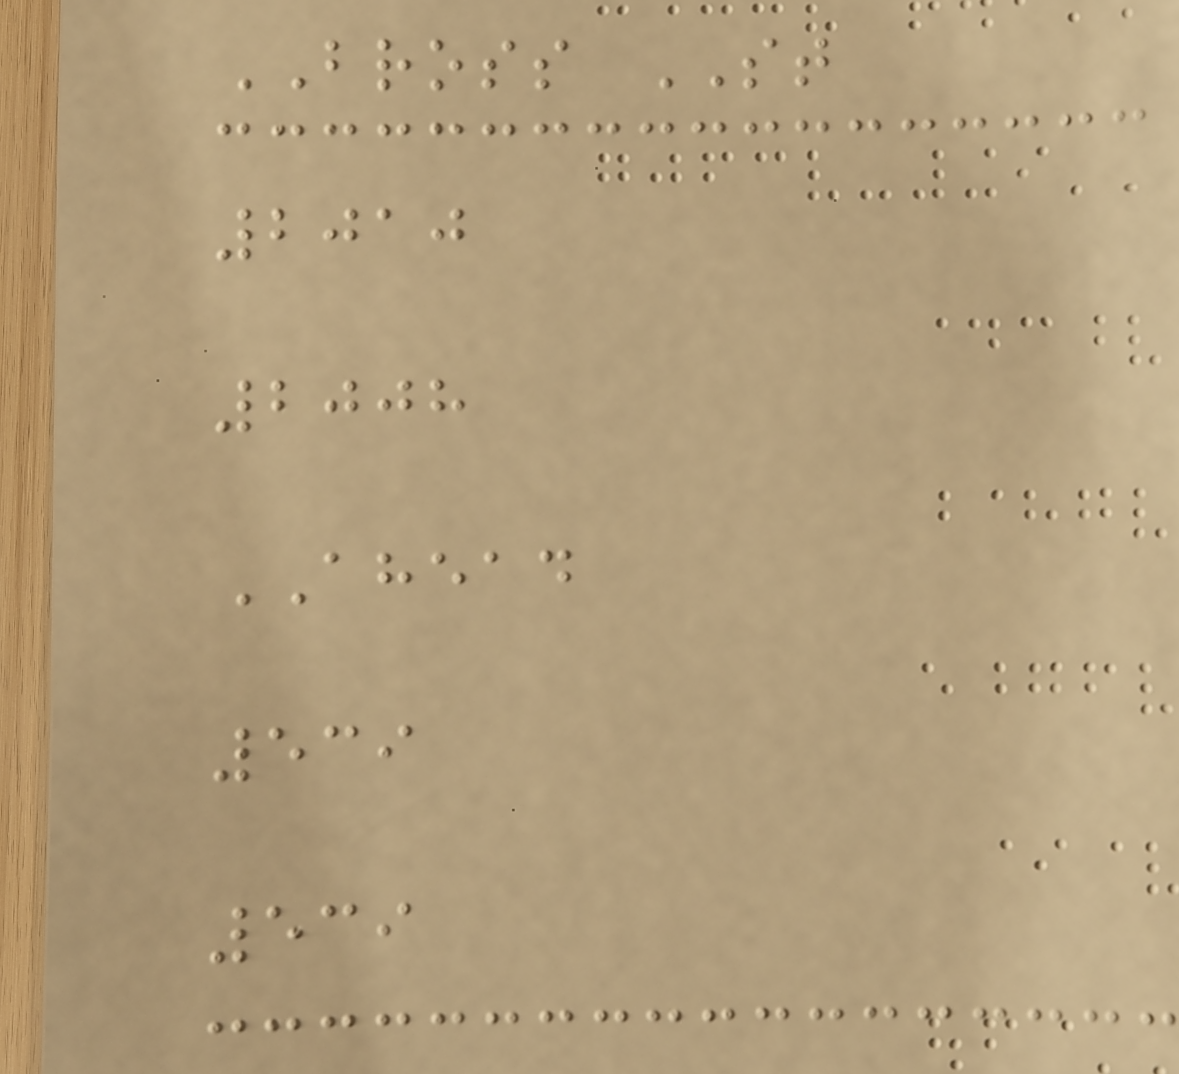BROSS ST
2010
2008
AHEAD
539
539
